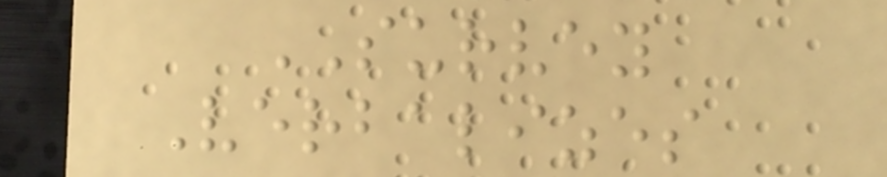SURVEY
Verbalizes
